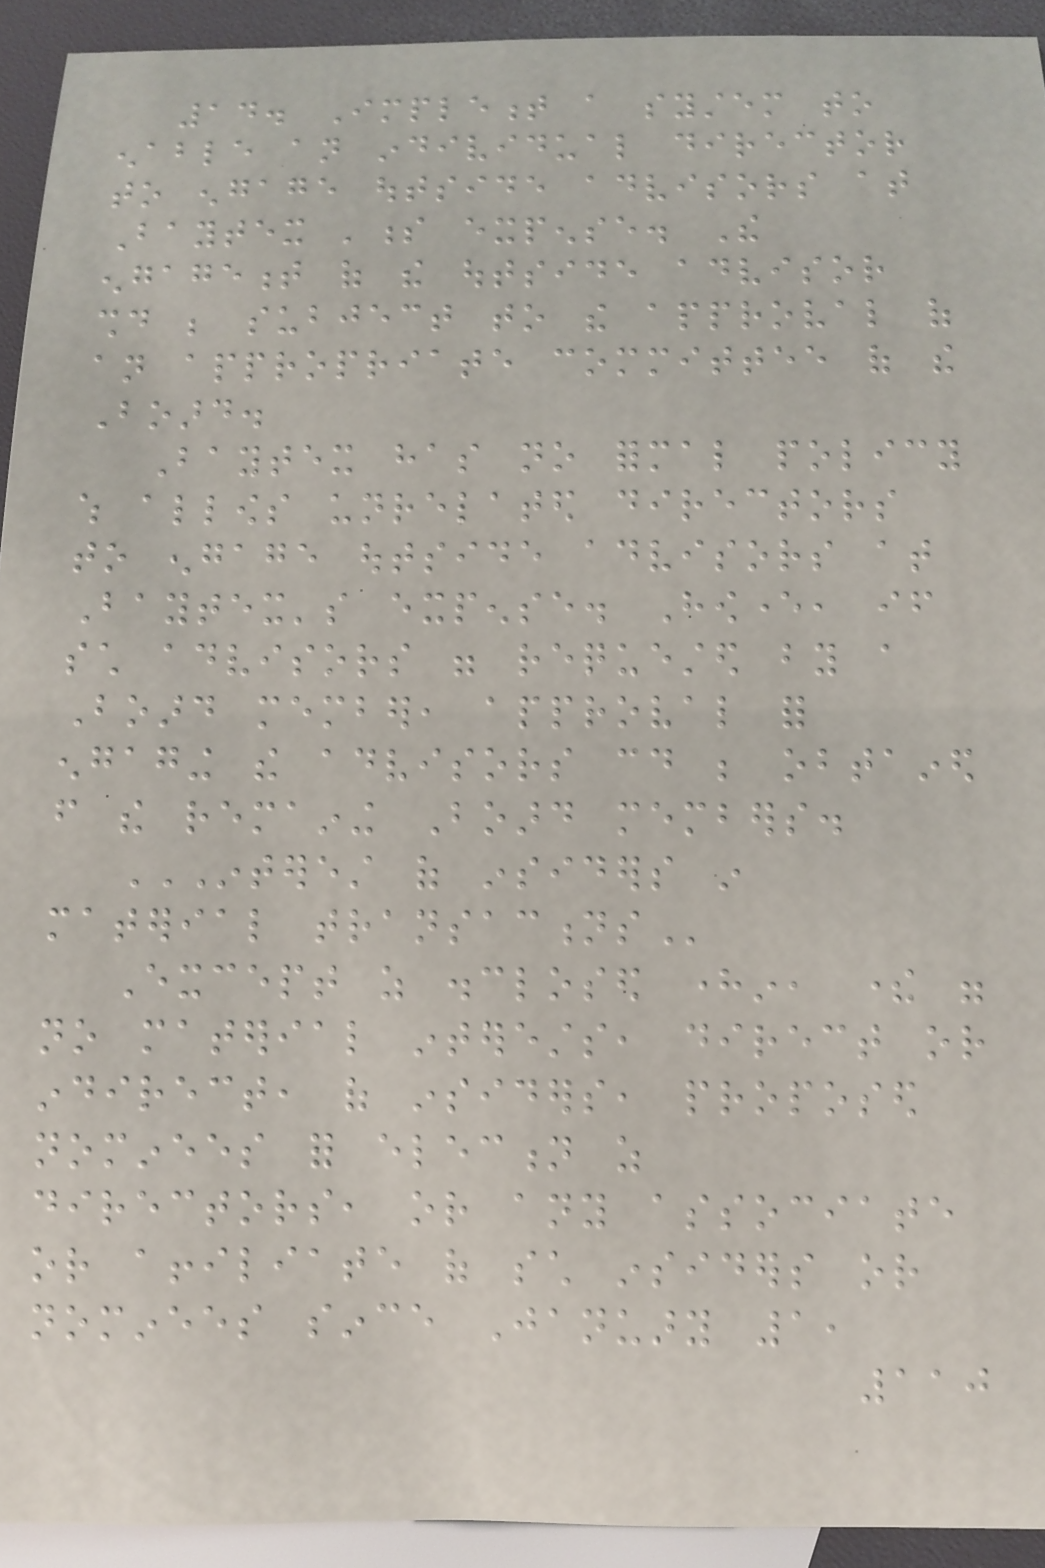14. Implement a system to
enable an individual director
to engage outside advisors at
Baytex 's expense. The
engagement of the outside advisor
should be subject to the approval of
an appropriate committee of the
Board.
Baytex has no formal policy
which allows unrelated directors
to engage outside advisors at
Baytex's expense. However, if
such advisors were requested by a
Board member, approval for
engaging the advisors could be obtained
from the remaining Board members.
INTEREST OF INSIDERS IN
MATERIAL TRANSACTIONS
Except as disclosed herein, there were
no material interests, direct or
indirect, of insiders, proposed
nominees for election as
directors, or any associate
or affiliate of such insiders or
nominees since January 1,
110
